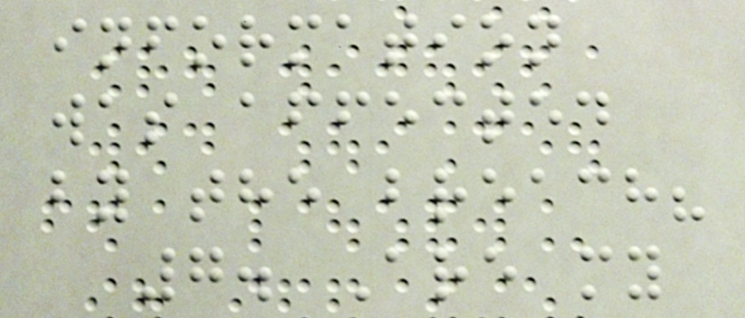information
was affected
by the breach?
7. Are my
